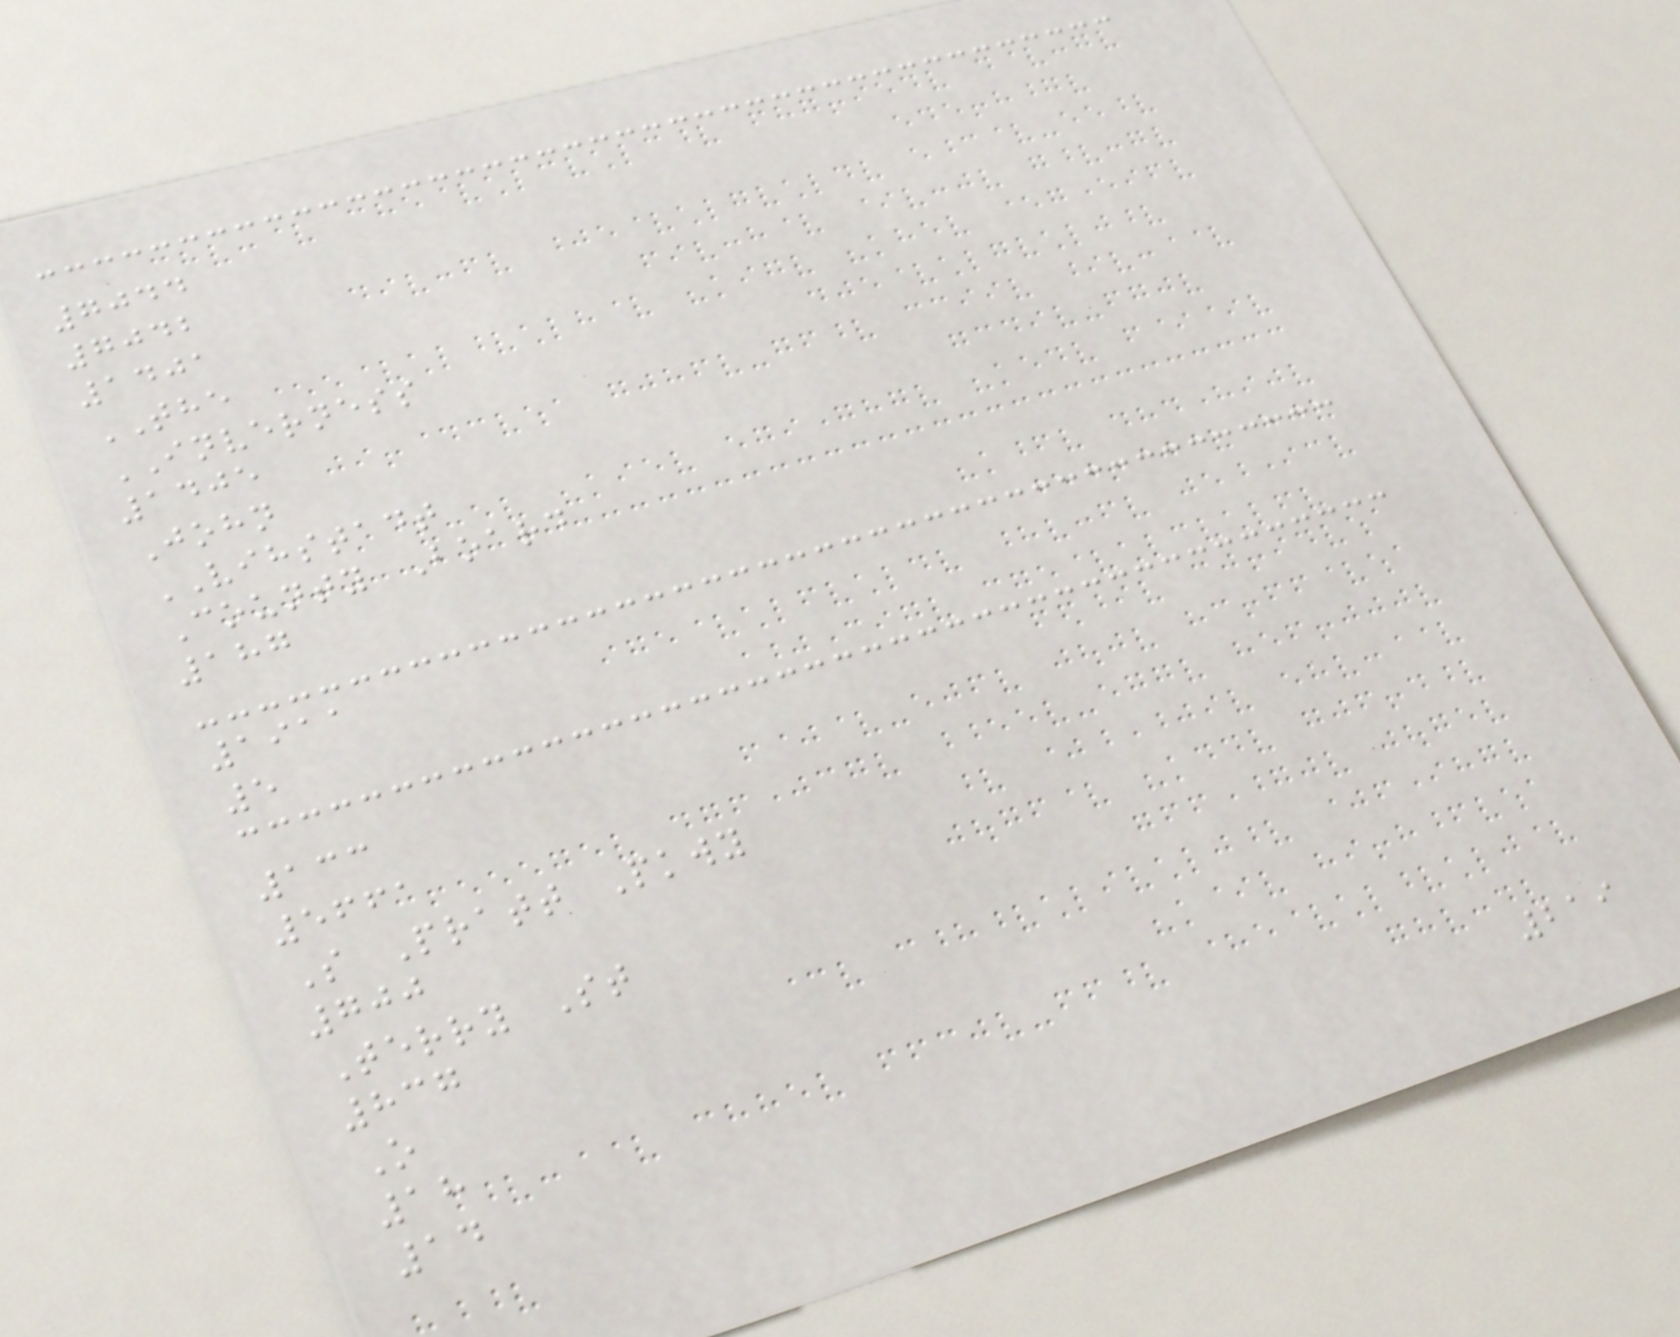7044
7042
1401
THE
INVERNESS
1405
John
VIHSTADT
County Board
187
1911
5
133
5661
S Pratt Pkwy
700
Terry St
837
O
18
14
219
